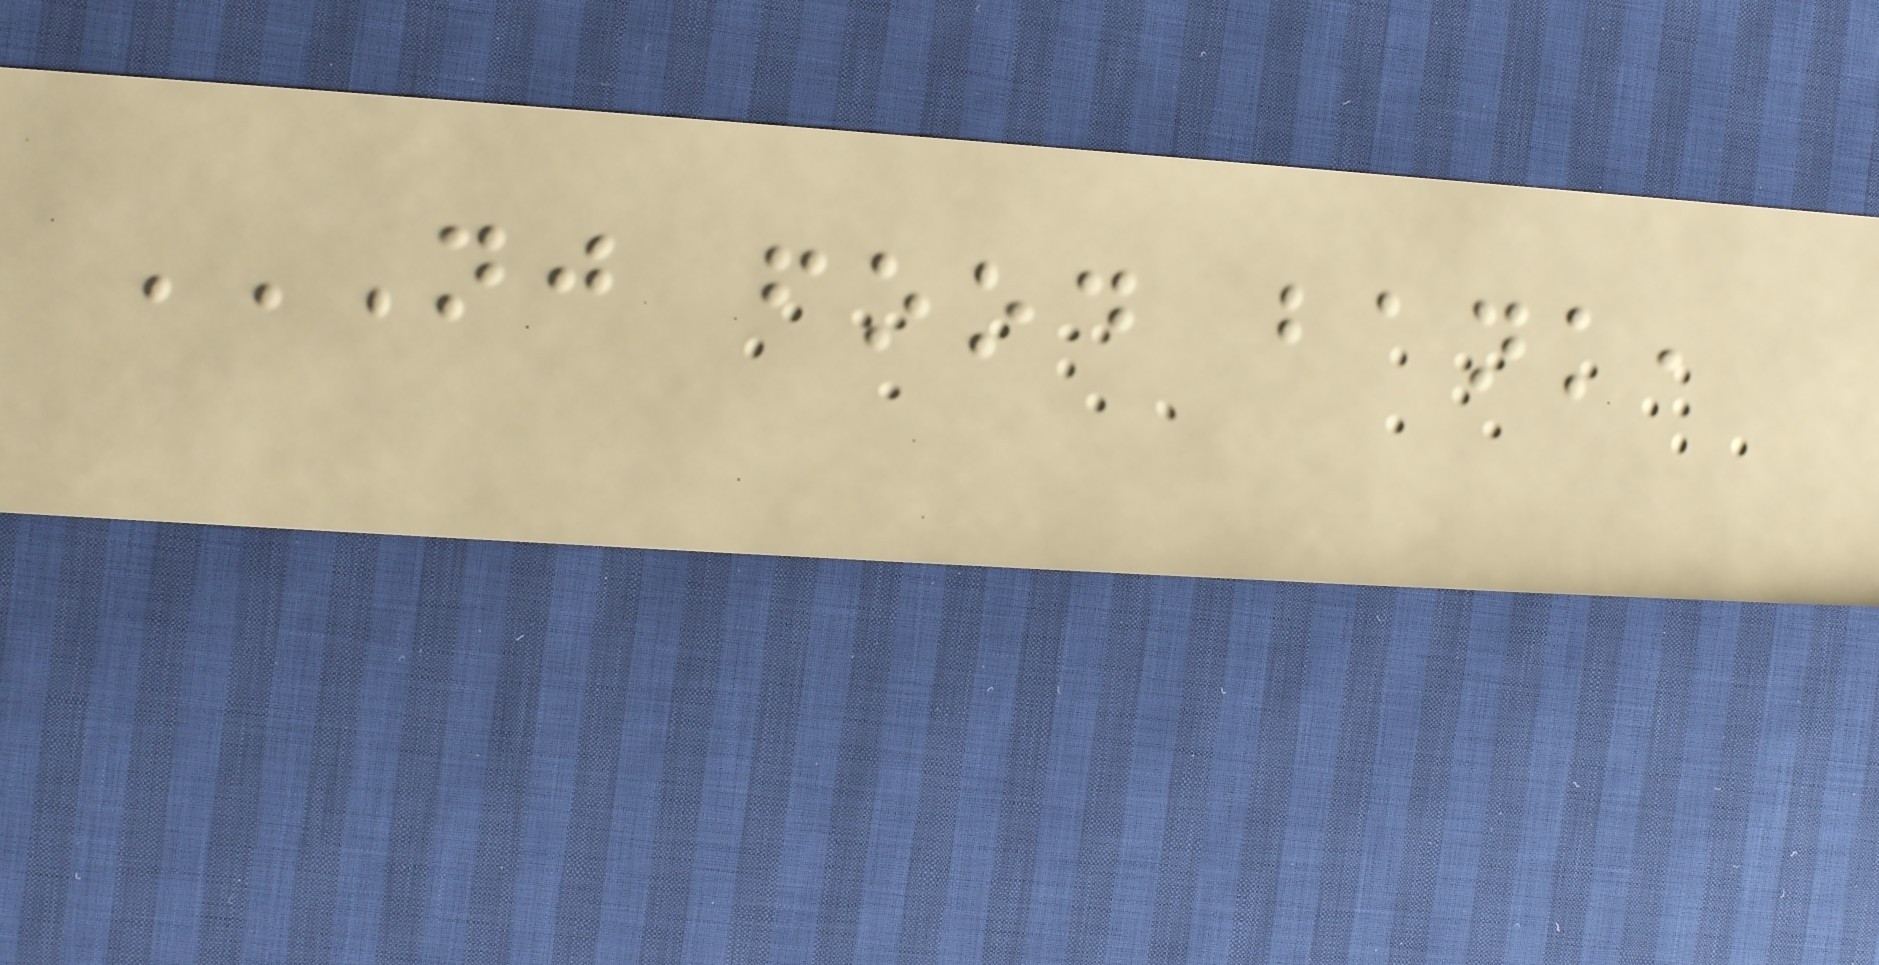NJ FOOD BANK,
